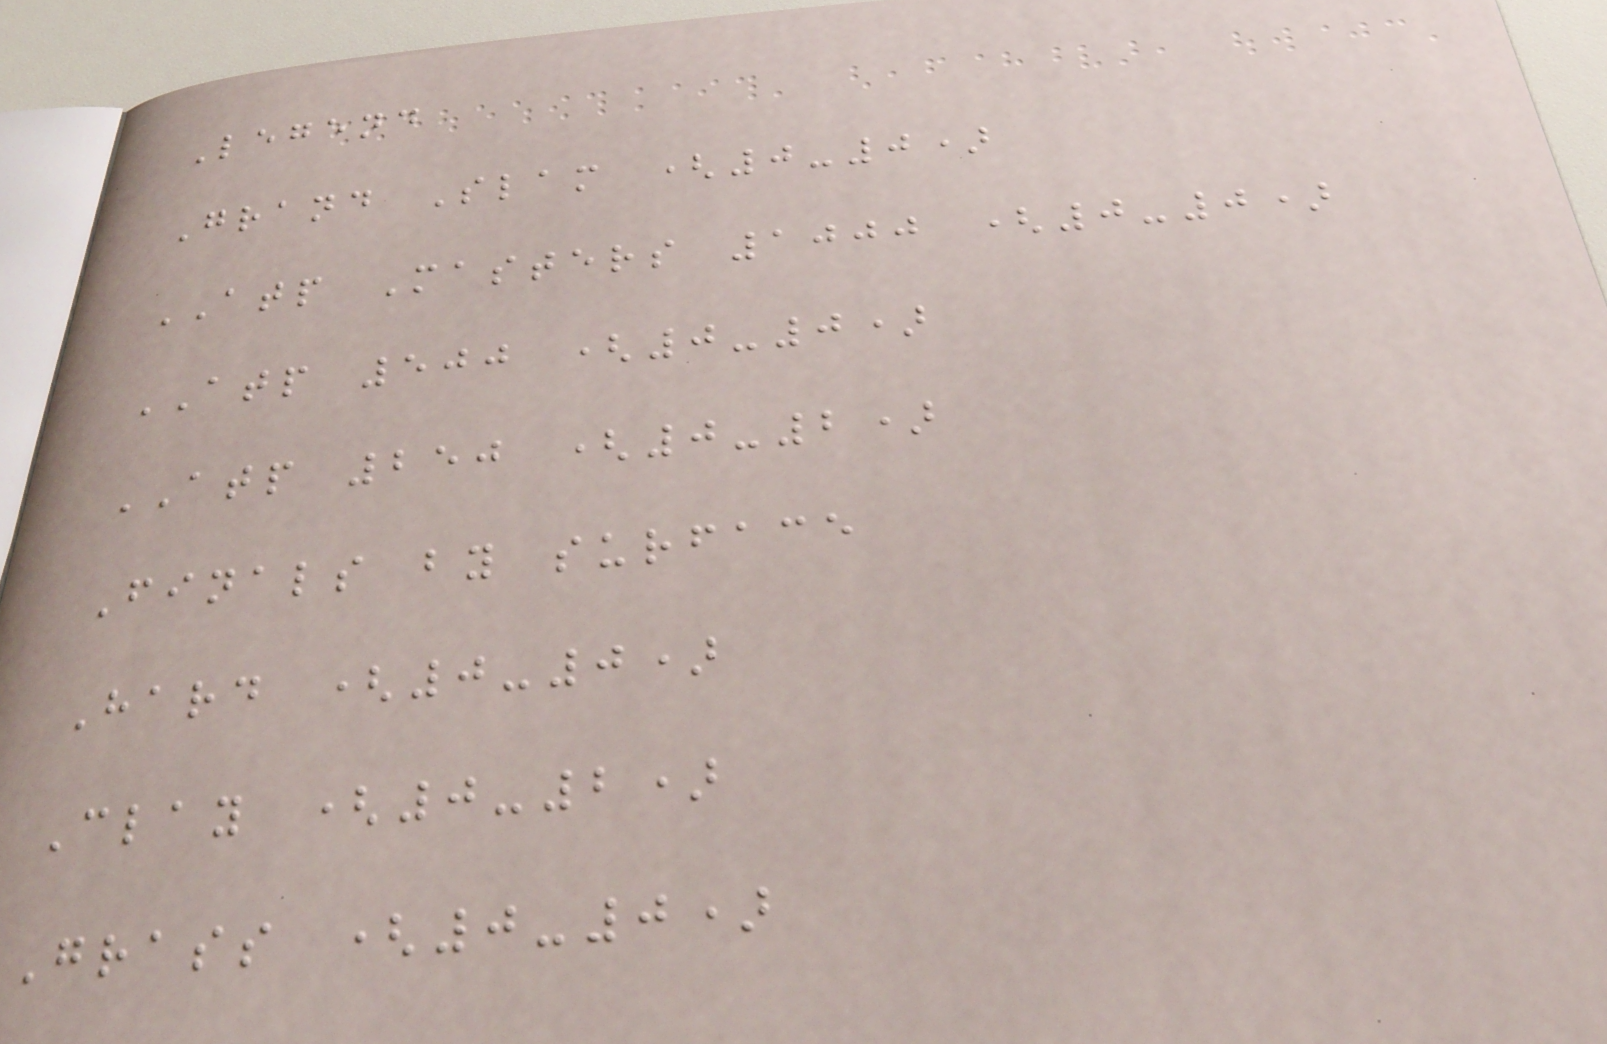Legend
Grand Slam (0-0)
ATP Masters 1000 (0-0)
ATP 500 (0-0)
ATP 250 (0-2)
Finals by surface
Hard (0-0)
Clay (0-2)
Grass (0-0)
